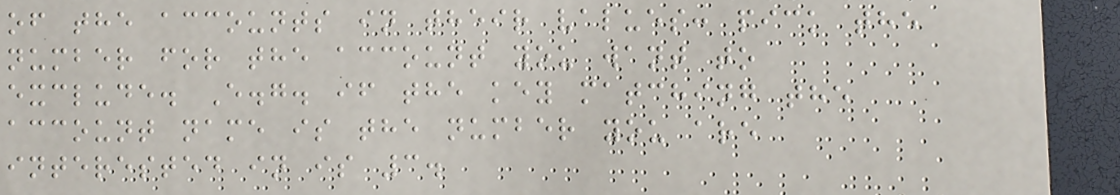of the accounts in their values: pick the
number for the account you want to
exclude. E.g. if the key matching the
account name is the number you are
interested in is 3.
